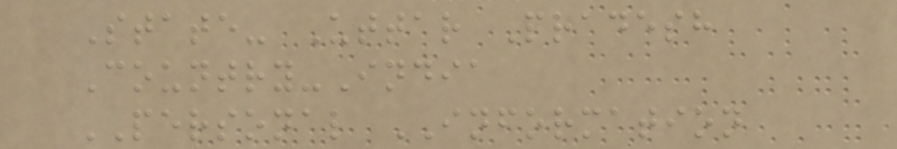State- Uttar Pradesh
Country-India
PERSONAL INFORMATION
